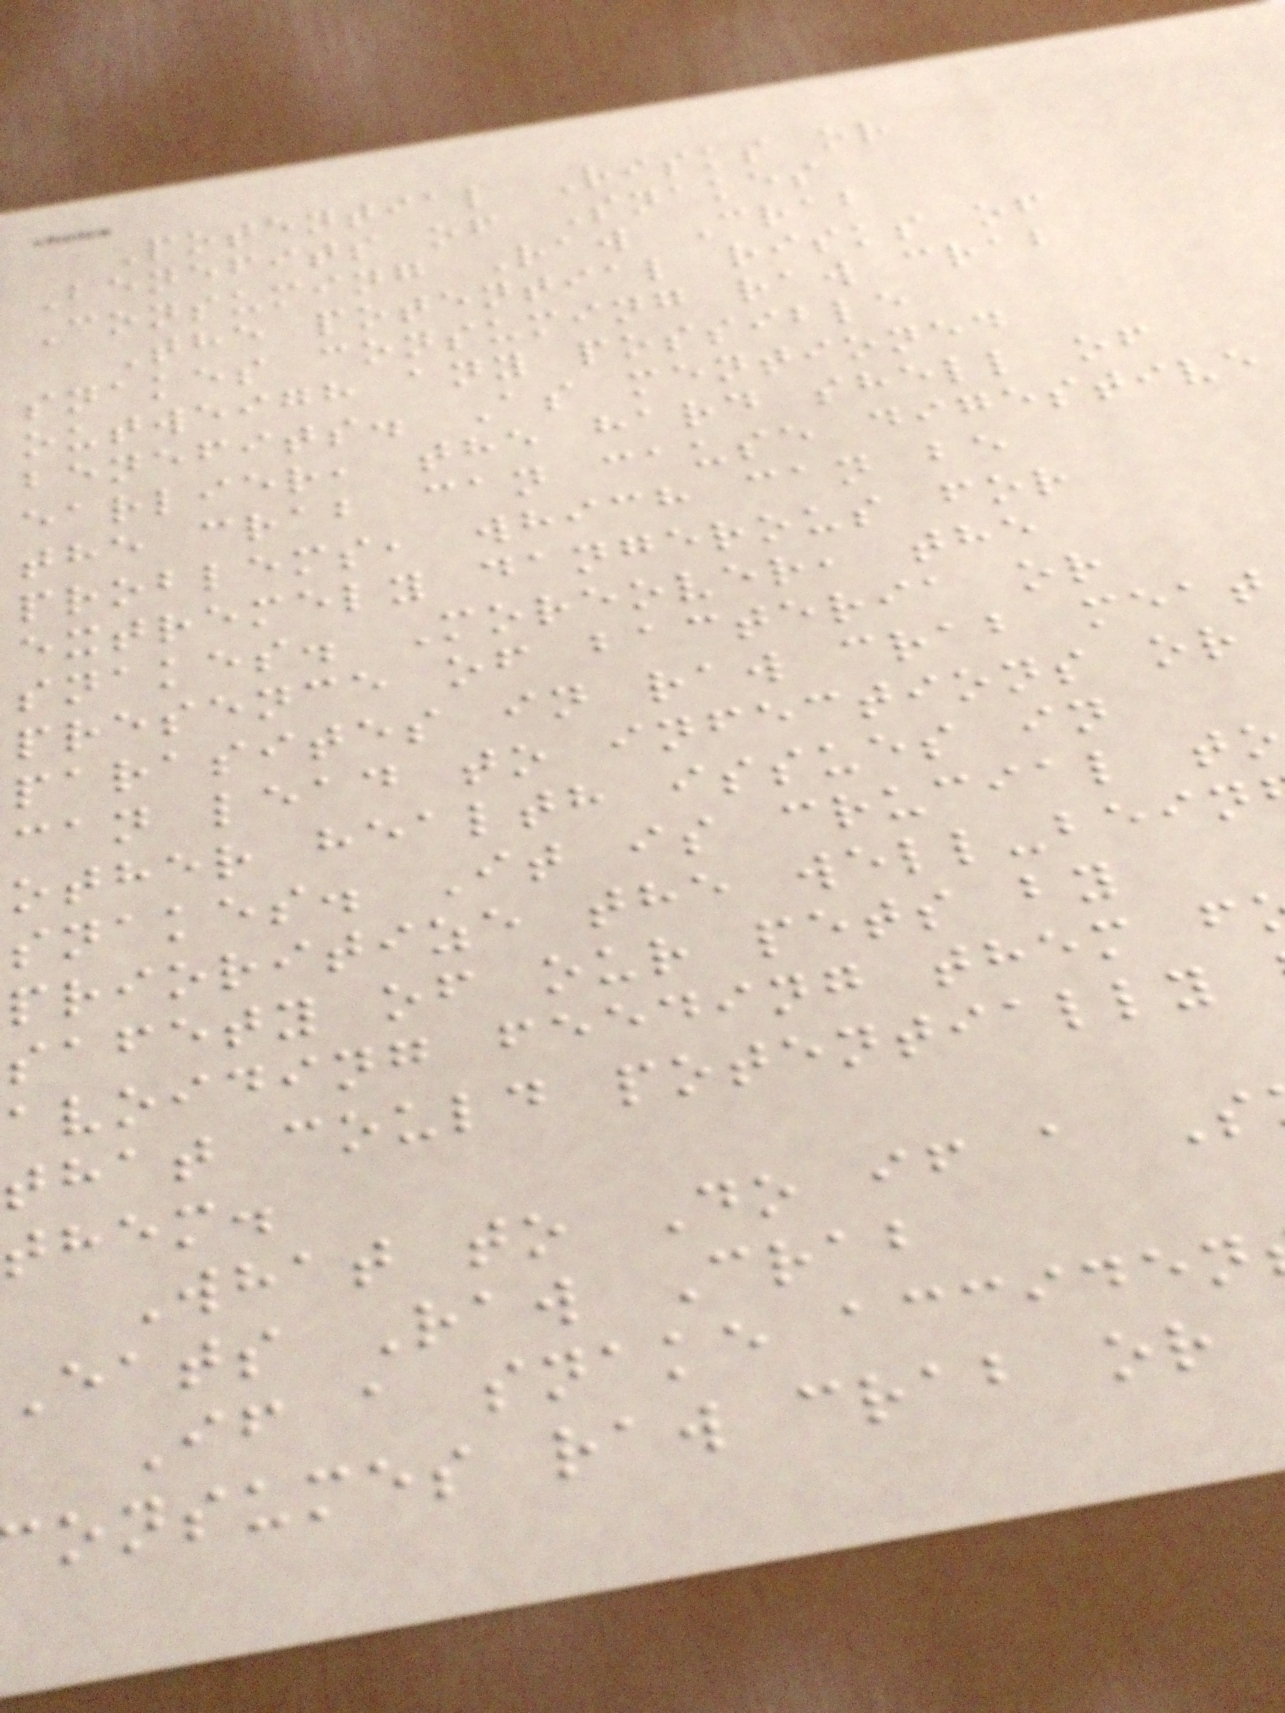Potential Risks or
Benefits of Snakes
Consuming Raw Crab
The potential risks of
snakes consuming raw crab
outweigh any possible
benefits. As mentioned
earlier, the hard shell of
the crab can cause digestive
problems, which can be
extremely dangerous for
snakes. Moreover, the
presence of bacteria or
parasites in raw crab meat
can lead to infections or
other health issues in
snakes. It is crucial to
prioritize the well-bein
safety of our pets by
avoiding feeding them f
that could potentially
them.
What to Do if a S
Eats Raw Crab
If a snake acciden
onsumes raw crab or
